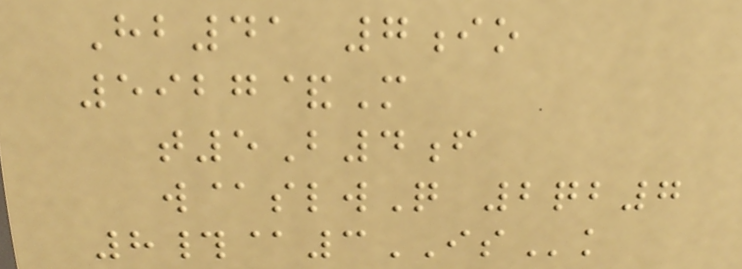Hb41 7io
5927&M
t5B4f
w@slwQ 2qb7
8#@3ISk
